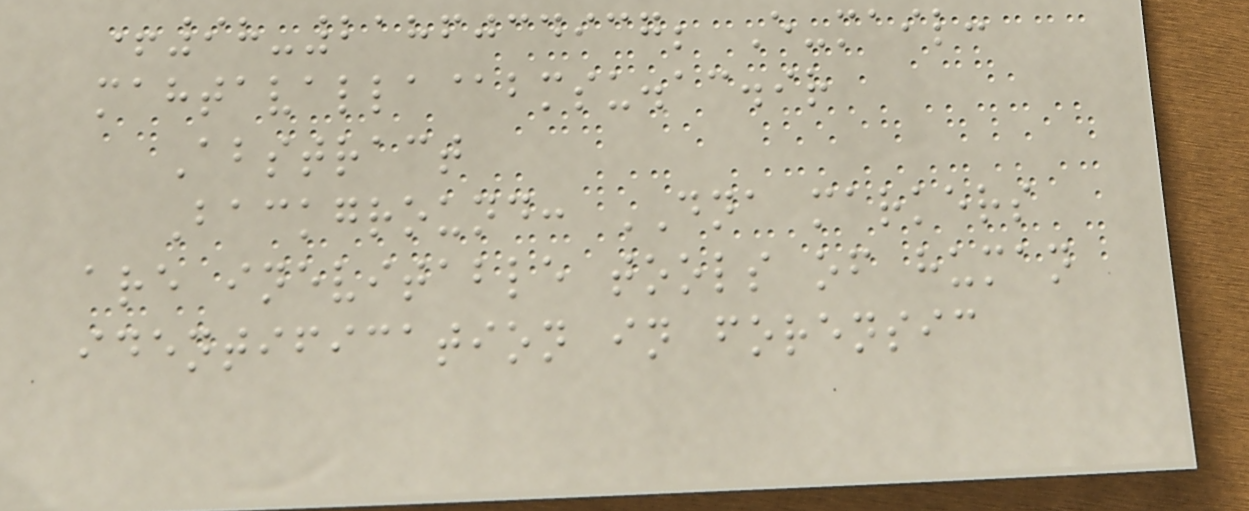+98-2186034937; E-mail:
mahtavalla@bmsu.ac.ir
Abstract
Background: DNA markers
are inevitable tools of human
identification in forensic
